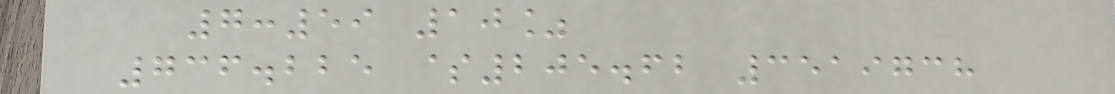7:59 10%
736.225 $205.62 3519738
